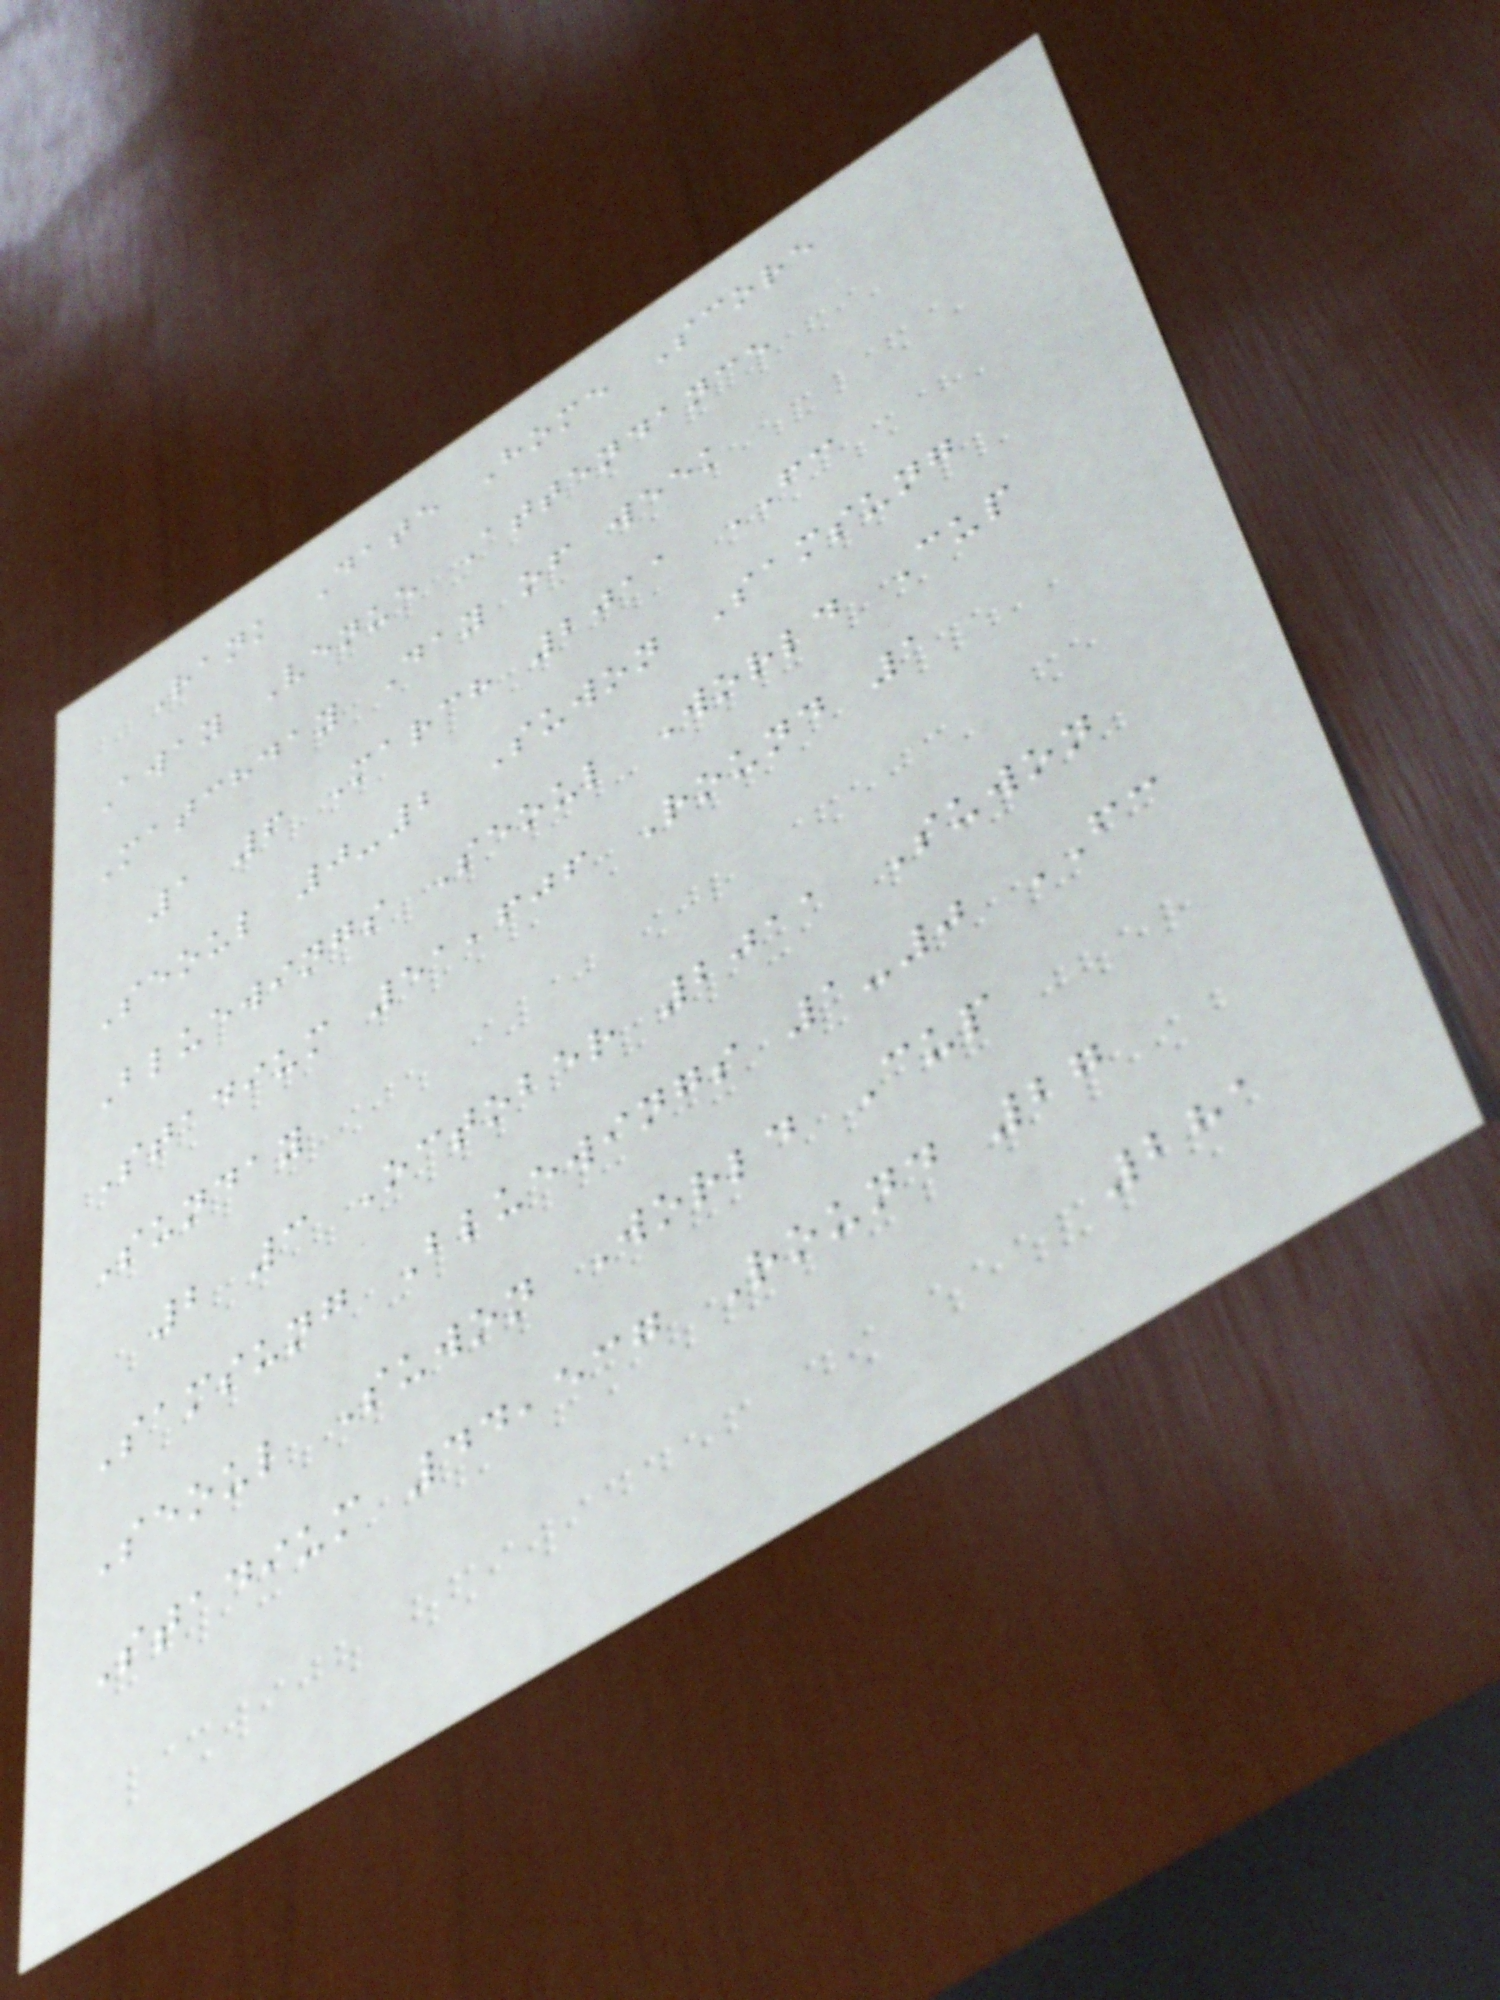Rank Date Home Score
Away Venue Attendance
Matchday Day of week
1 6 March 2011 FC
Seoul 0-2 Suwon Samsung
Bluewings Seoul World Cup
Stadium 51,606 Round 1
Sunday
2 3 October 2011 Suwon
Samsung Bluewings 1-0 FC
Seoul Suwon World Cup
Stadium 44,537 Round 27
281
